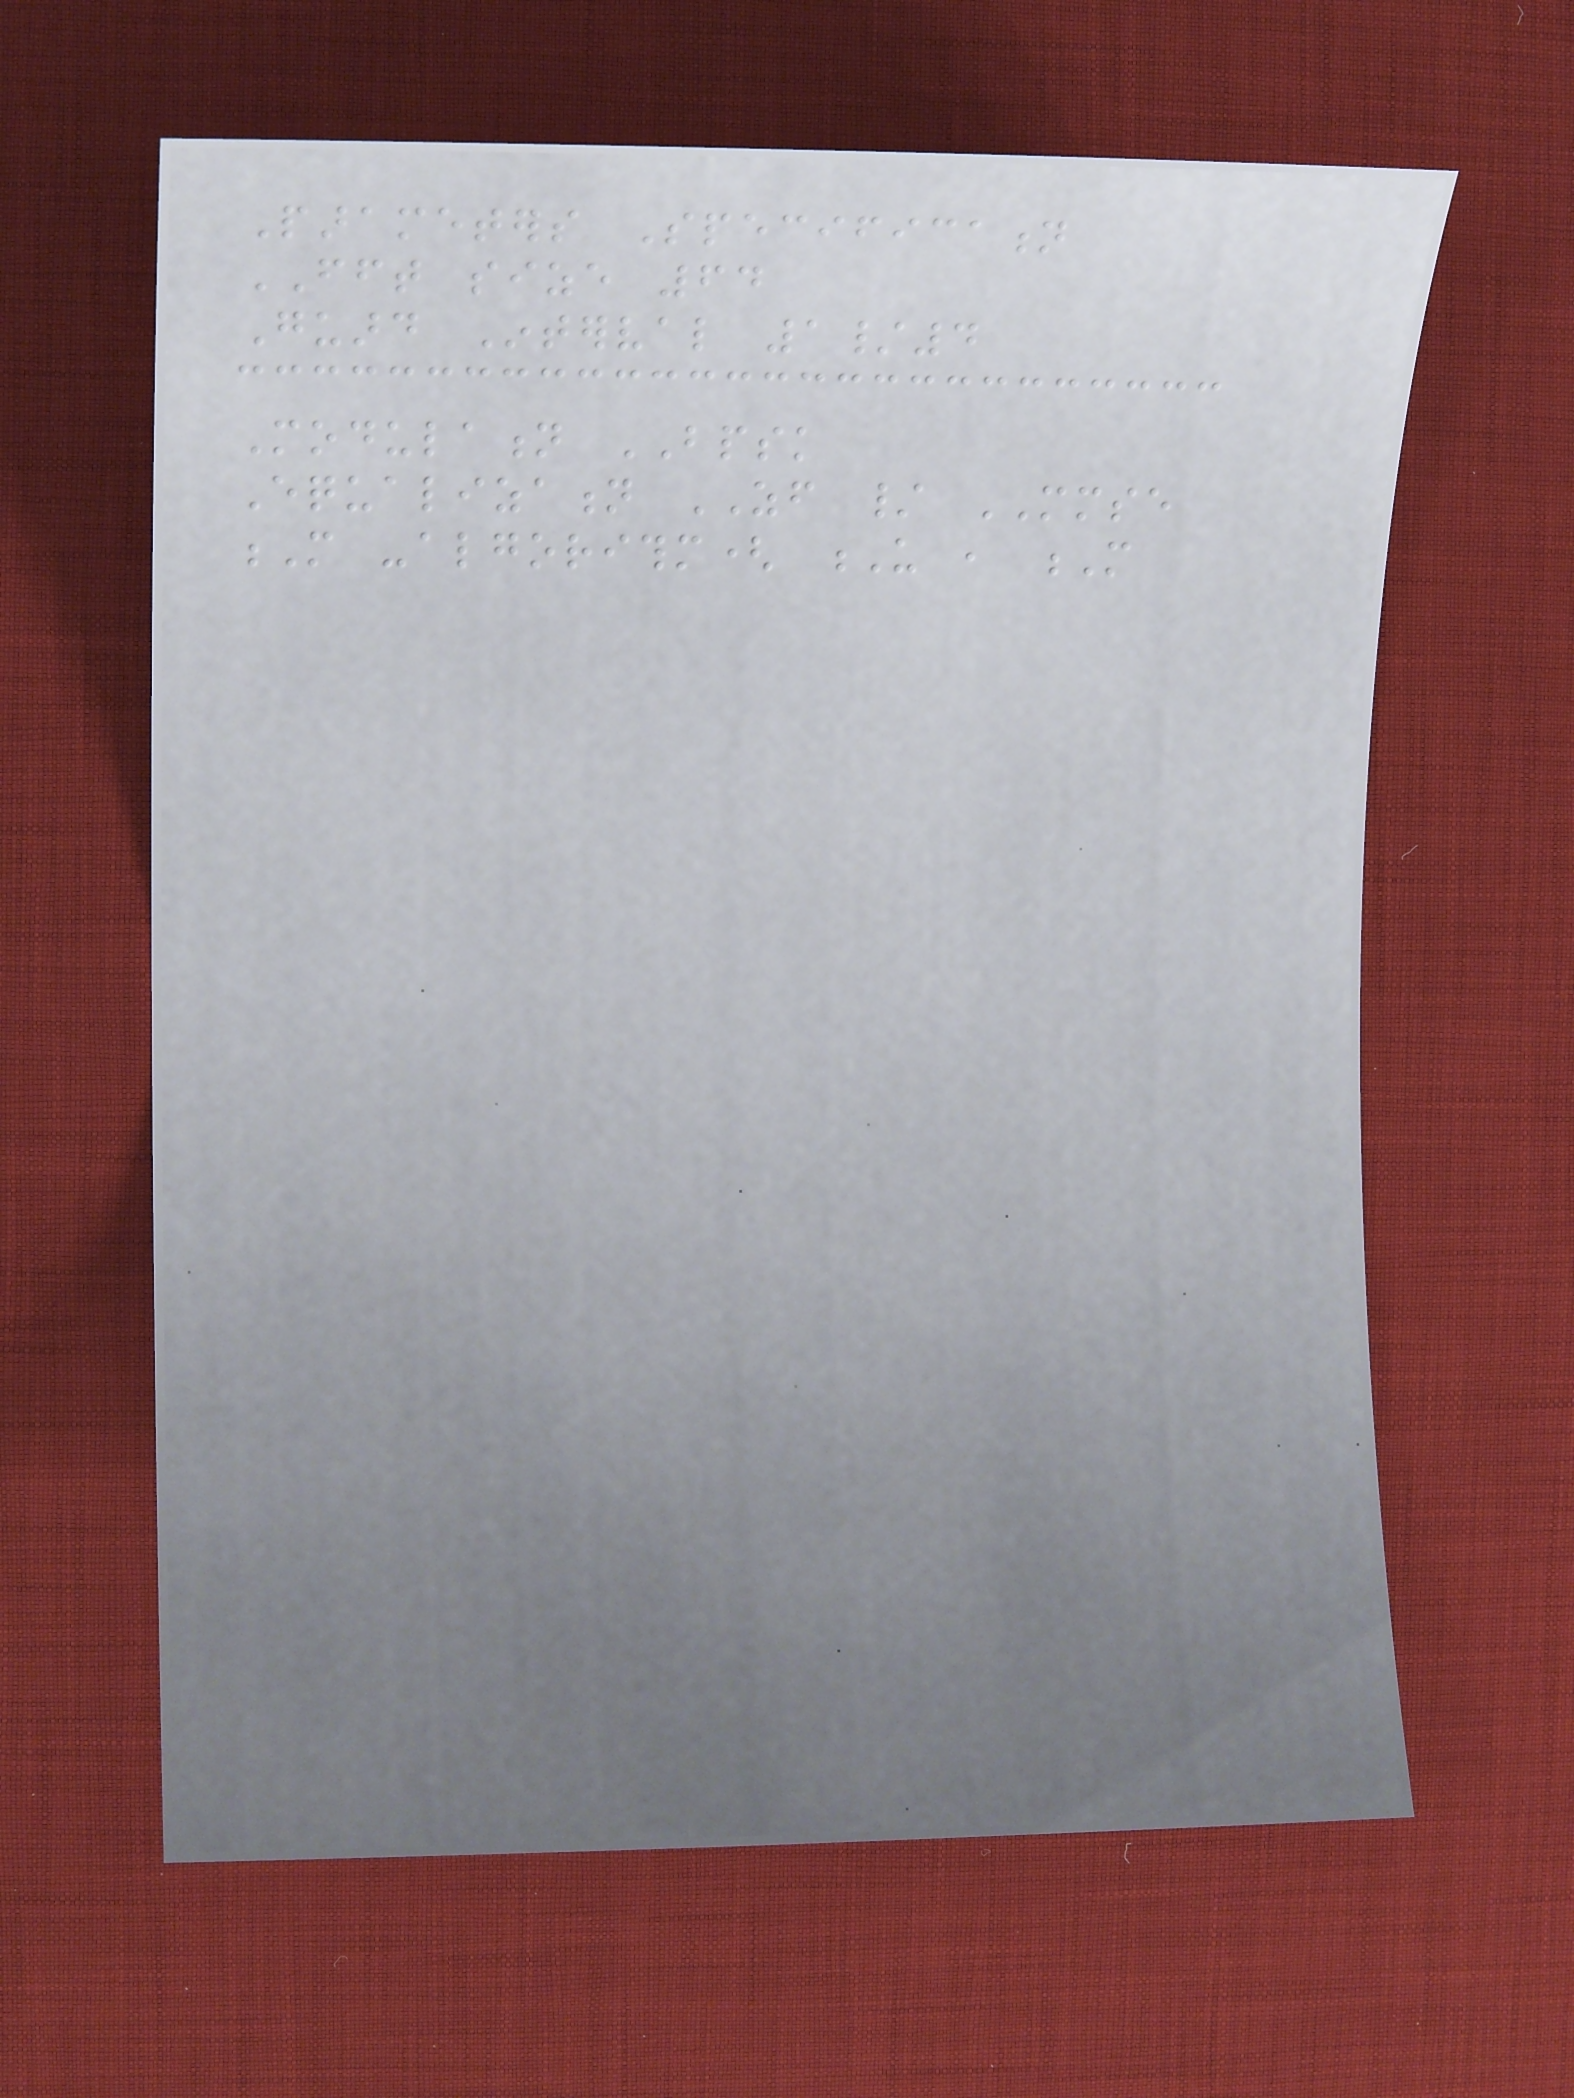Parameters Specification
FFT size 64
Guard Interval 1/4
Modulation BPSK
Equalization ZF / MMSE
M -algorithm( U , M
